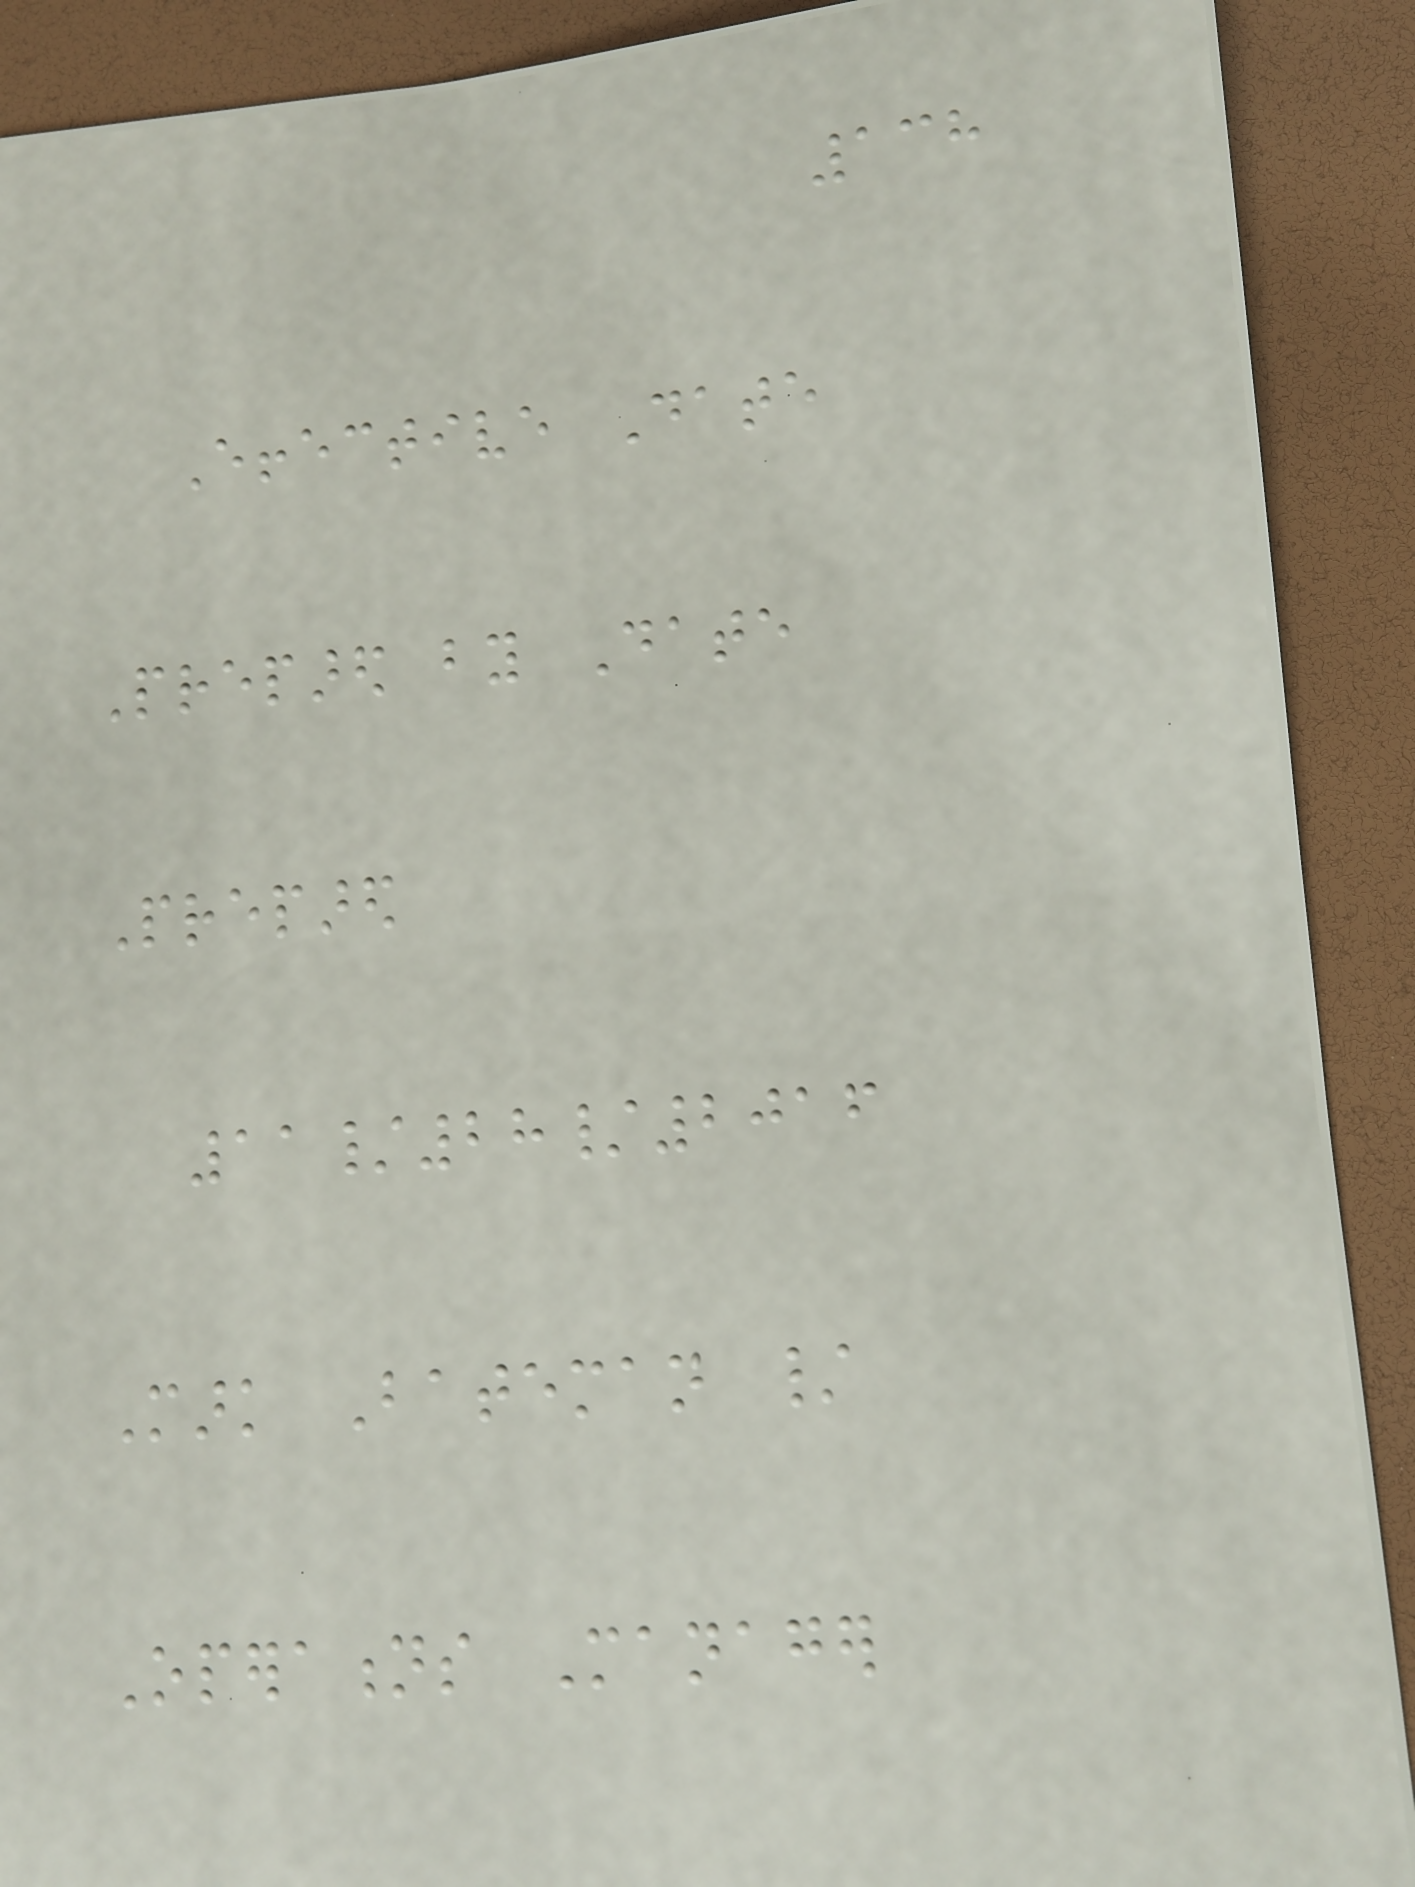138
Effective Date
Prepared by Date
Prepared
11/28/2016
Mark Bateman /
Operations Manager
